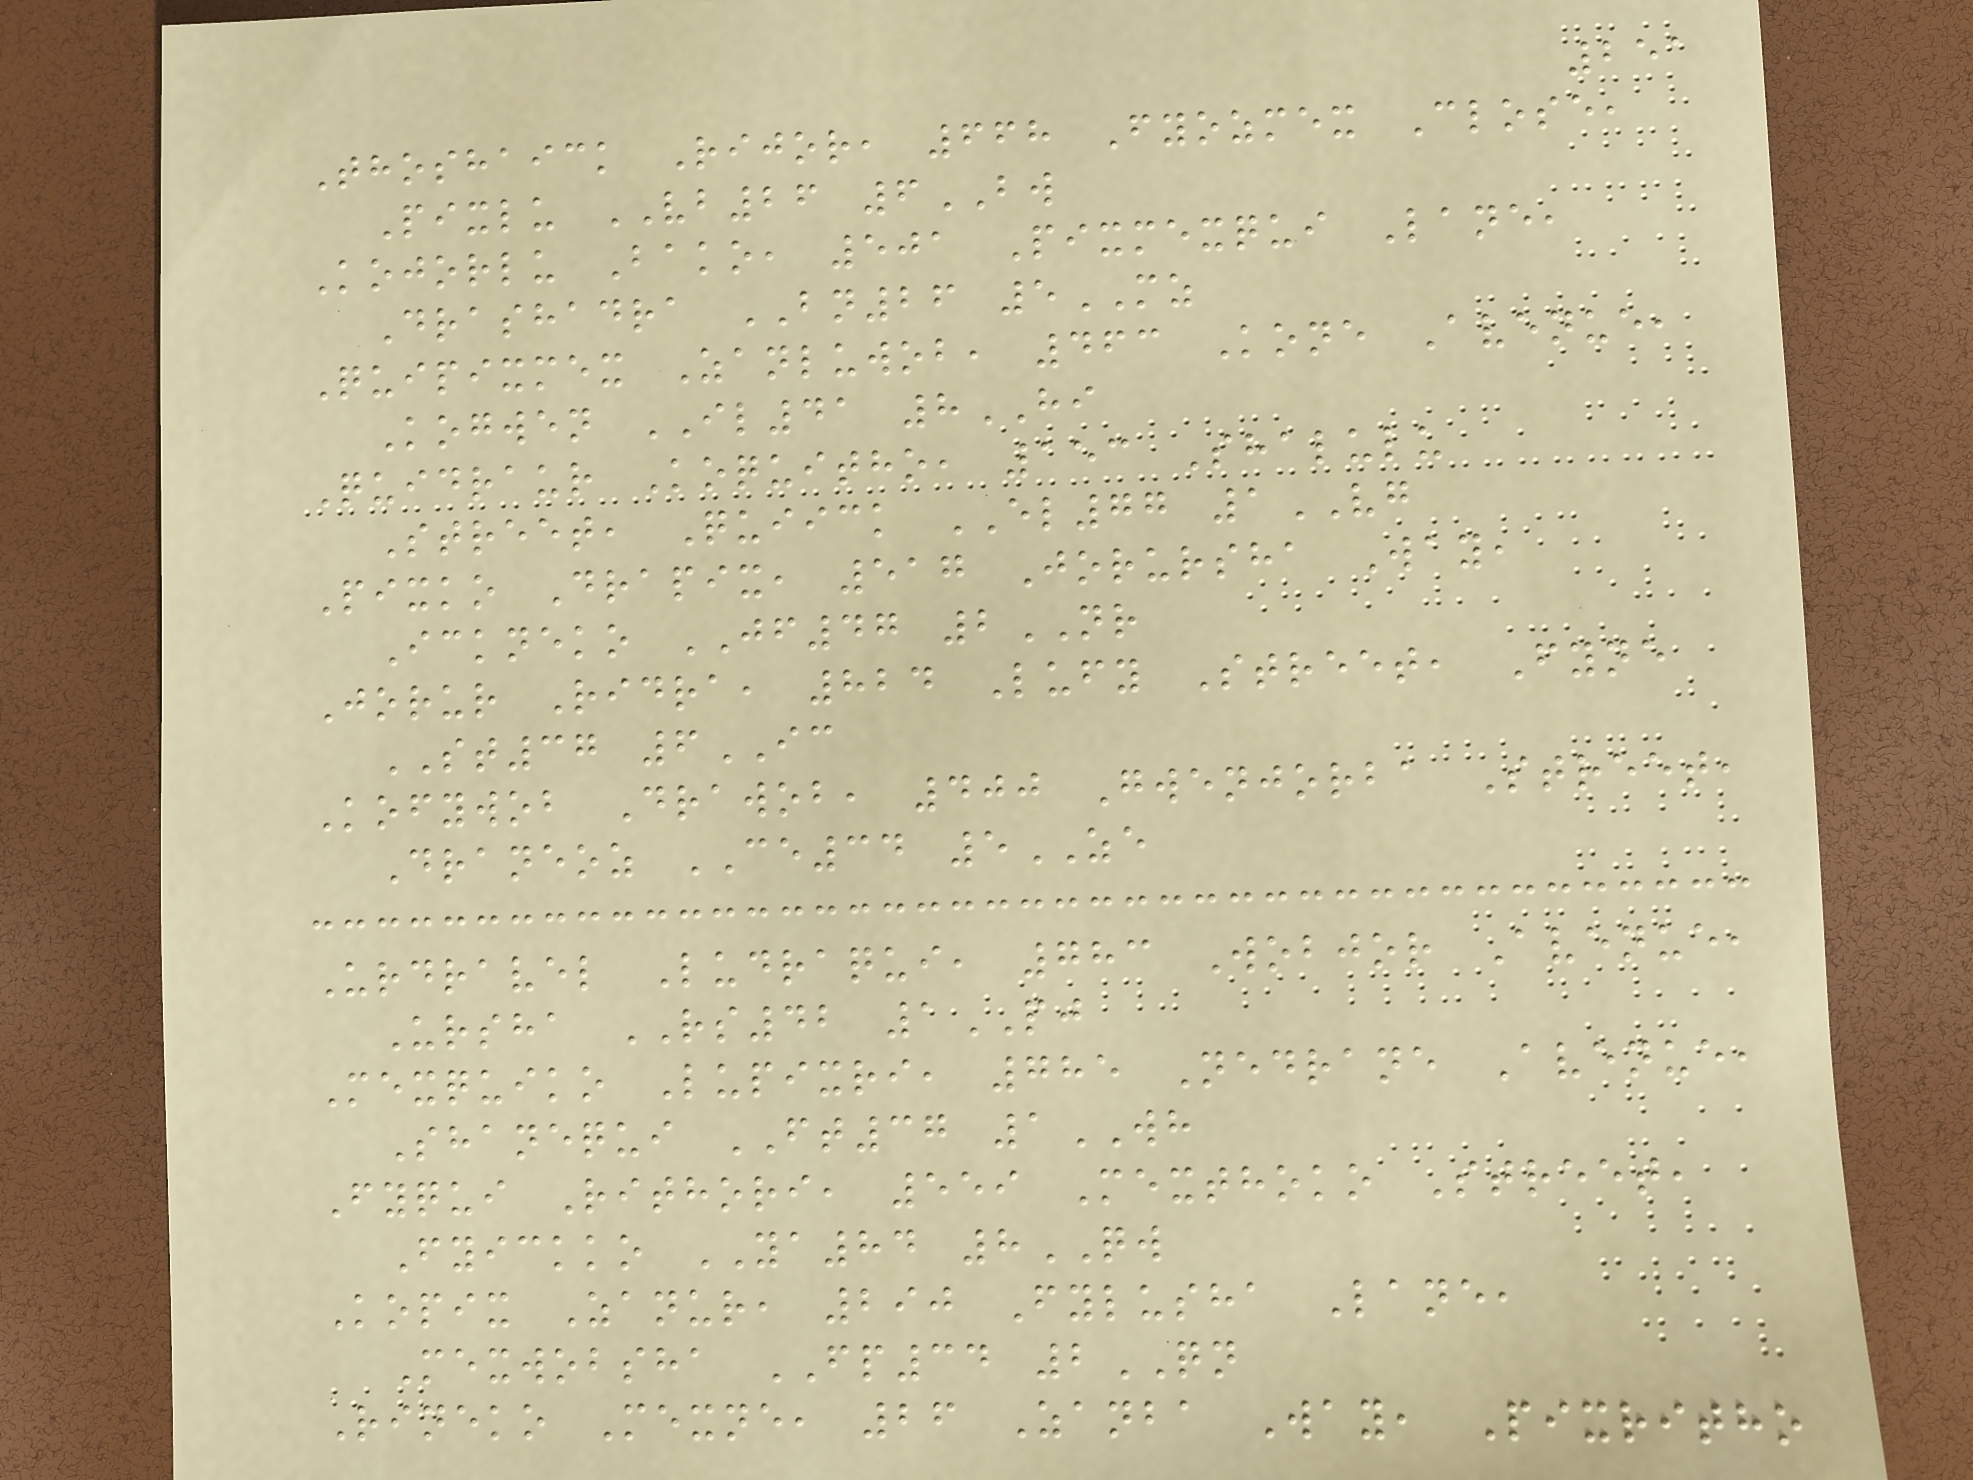251
Thoshaick Rijor, 668 Fyozmex Close,
Pixlu VB26 6BW
Kojorlu Bako, 501 Pixmexqui Lane,
Drashadra BN26 5MZ
Quipixmex Zanluwob, 463 Kone Avenue,
Kogwen IL41 8HI
Quidraur Koquitho, 153 Shalulu
Street, Quiick EL77 1VG
Pixko Drapix, 517 Jorursha Way,
Ickneko JF47 2NR
Jorur Ridra, 824 Lufy Street, Fyne
ST37 6IC
Kofywob Drawob, 400 Gwenjorba Street,
Draneoz CE34 5ZE
Urdravel Ludraqui, 783 Wobjor Avenue,
Ursha RS42 1PJ
Mexquiko Lupixri, 785 Nedrane Avenue,
Shanequi FT37 1WH
Fyqui Rithori, 559 Mexthoko Street,
Fyickko YA84 8QW
Kopix Zanur, 290 Fylusha Lane,
Mexwobsha FP34 2QN
Rineko Mexne, 26 Zanba Way, Pixritho
